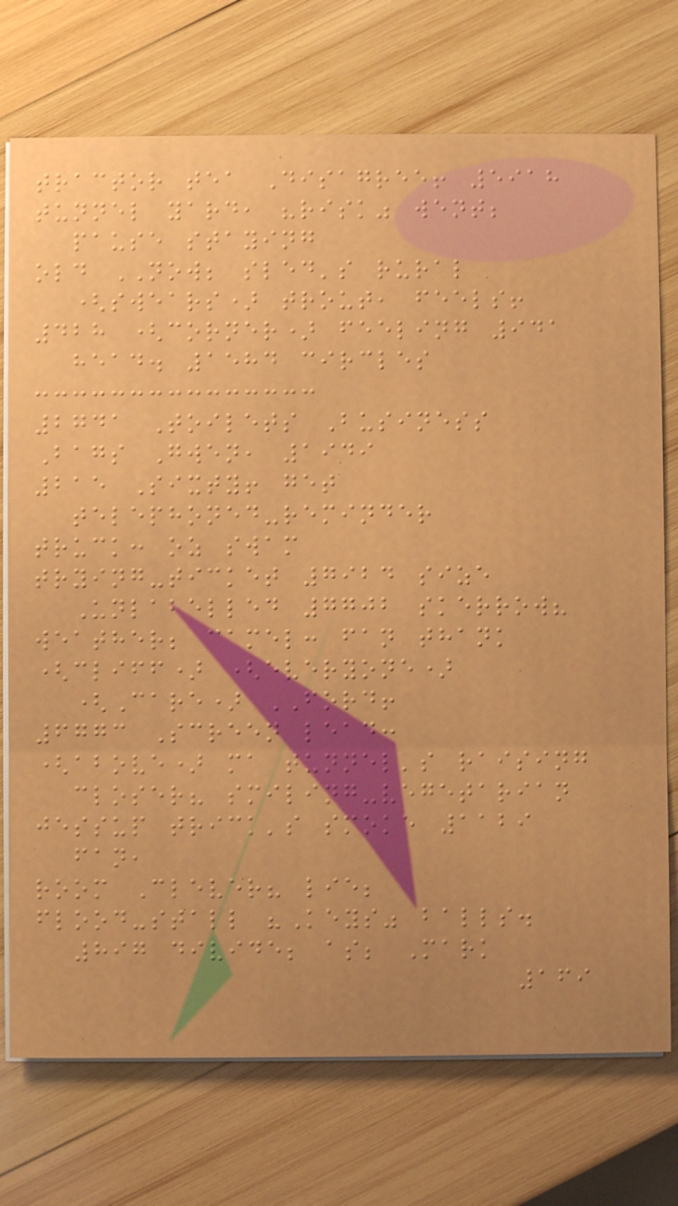tractor tea Disagree! 5918
tunnel yard, "risk" went;
pause staying
old NOW; sled's rural
(swears) trout, feels!
428 (corner) feeling 941
head. 1584 circles
2741 Toilets Business
Bags Gwen, 1949
215 Sixty! get
telephoned-reminder
truck: oz swam
trying-ticket 7924 size
Unlabelled 7702 skerrow?
weather; camel: fan thank
(cliff) (everyone)
(Care) FORD!
6773 Screen lead:
(above) ma tunnel's raising
closer? smiling-vegetarian
jessup trick's smoke 1129
fan,
room Clever? lie;
flood-stall "Keys" balls.
897 divide; as; Mark
169
